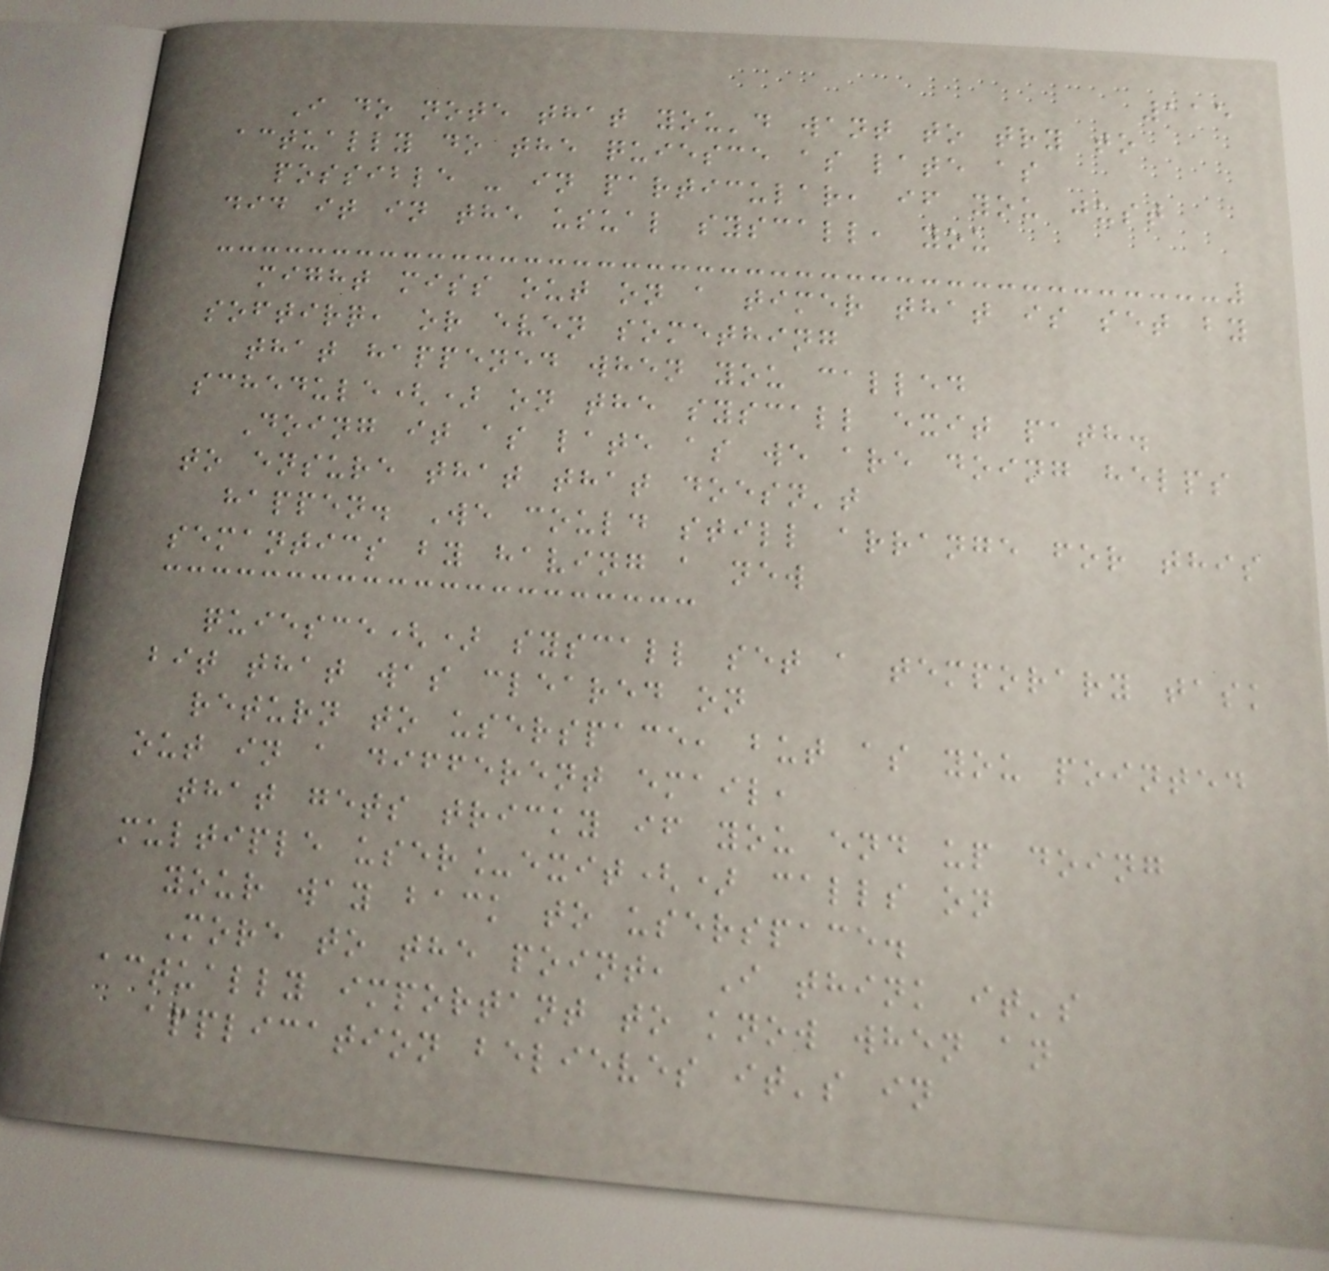115
I do note that you'd want to try to
actually do the quiesce as late as
possible - in particular, if you just
did it in the usual syscall, you
might miss out on a timer that is set by
softirq, or even something
that happened when you called
schedule() on the syscall exit path.
Doing it as late as we are doing helps
to ensure that that doesn't
happen. We could still arrange for this
semantics by having a new
quiesce() syscall set a temporary task
bit that was cleared on
return to userspace, but as you pointed
out in a different email,
that gets tricky if you end up doing
multiple user_exit() calls on
your way back to userspace.
More to the point, I think it's
actually important to know when an
application believes it's in
